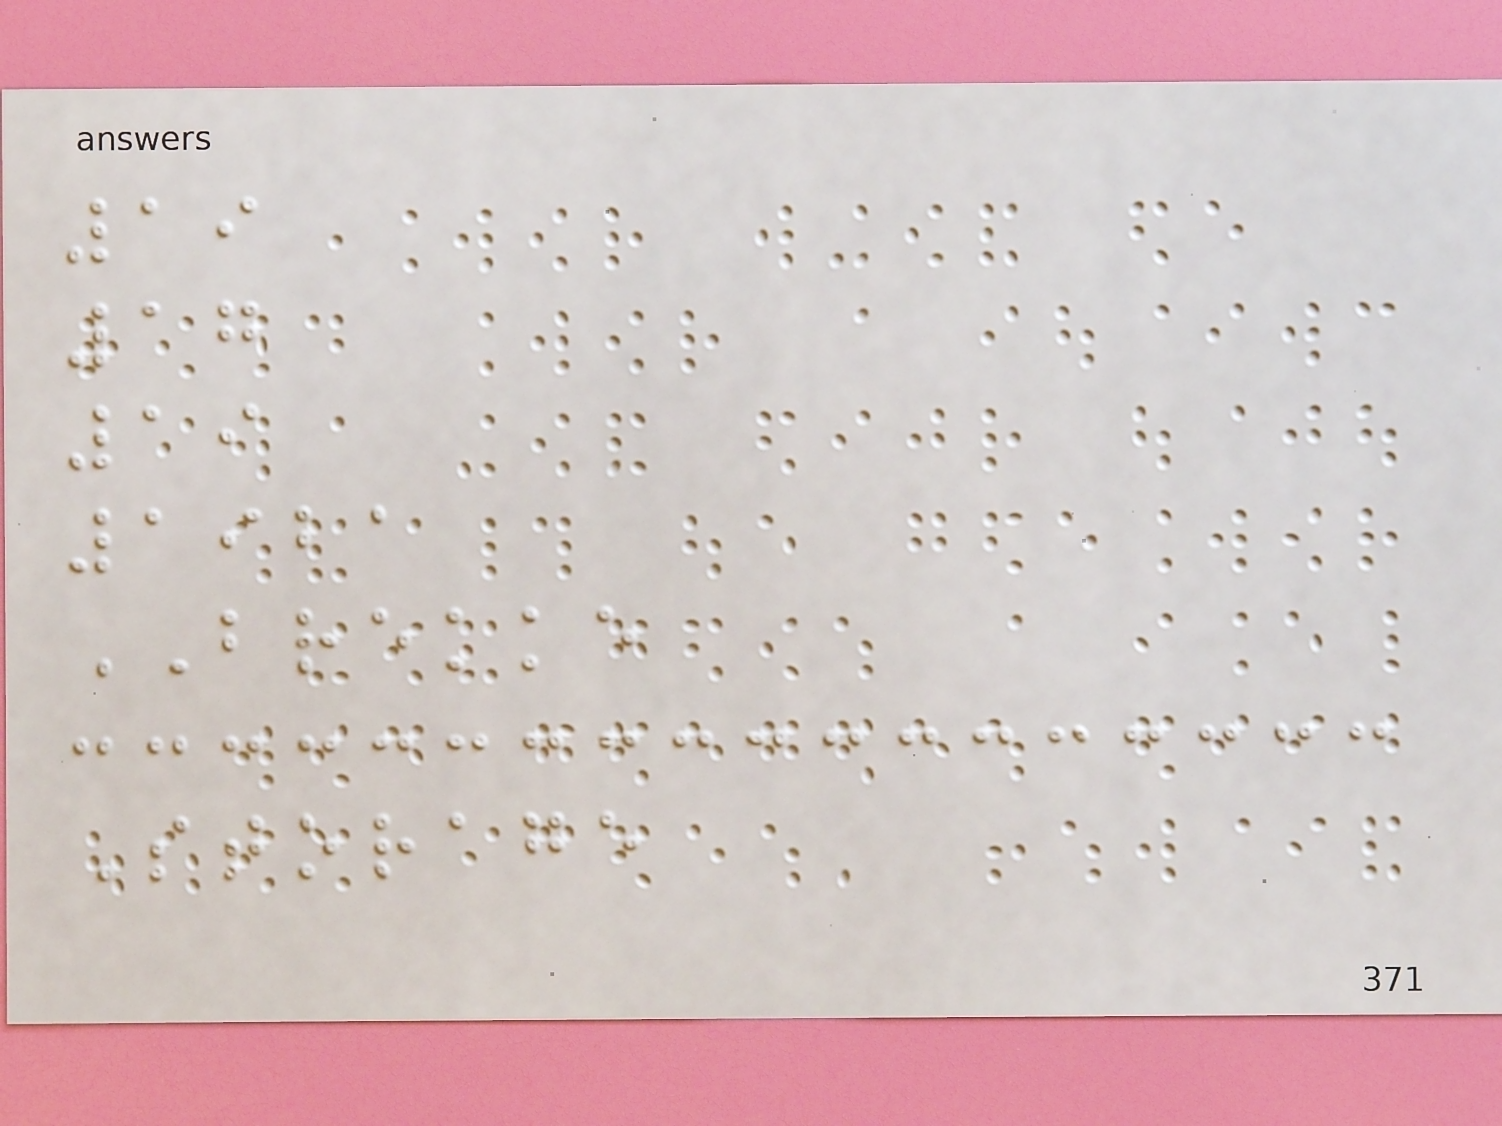19
17
19
1921
BREKKE
Storage
